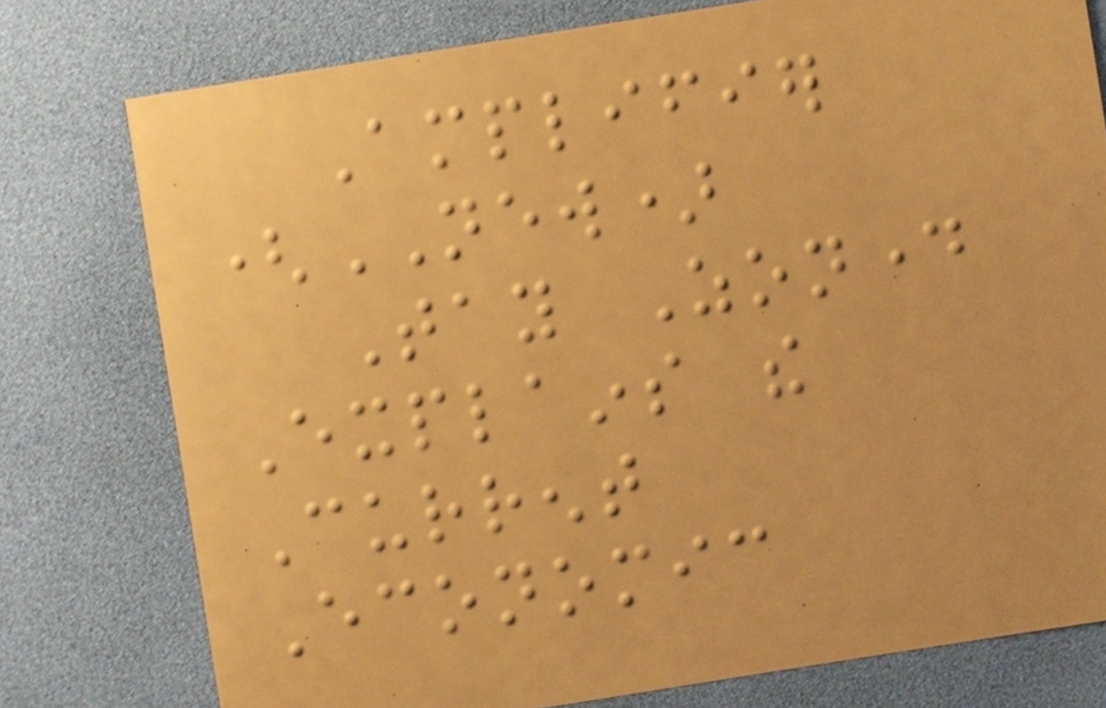Amplifier
(NEW)
Tay Zonday
Explains the
Current
Economic
